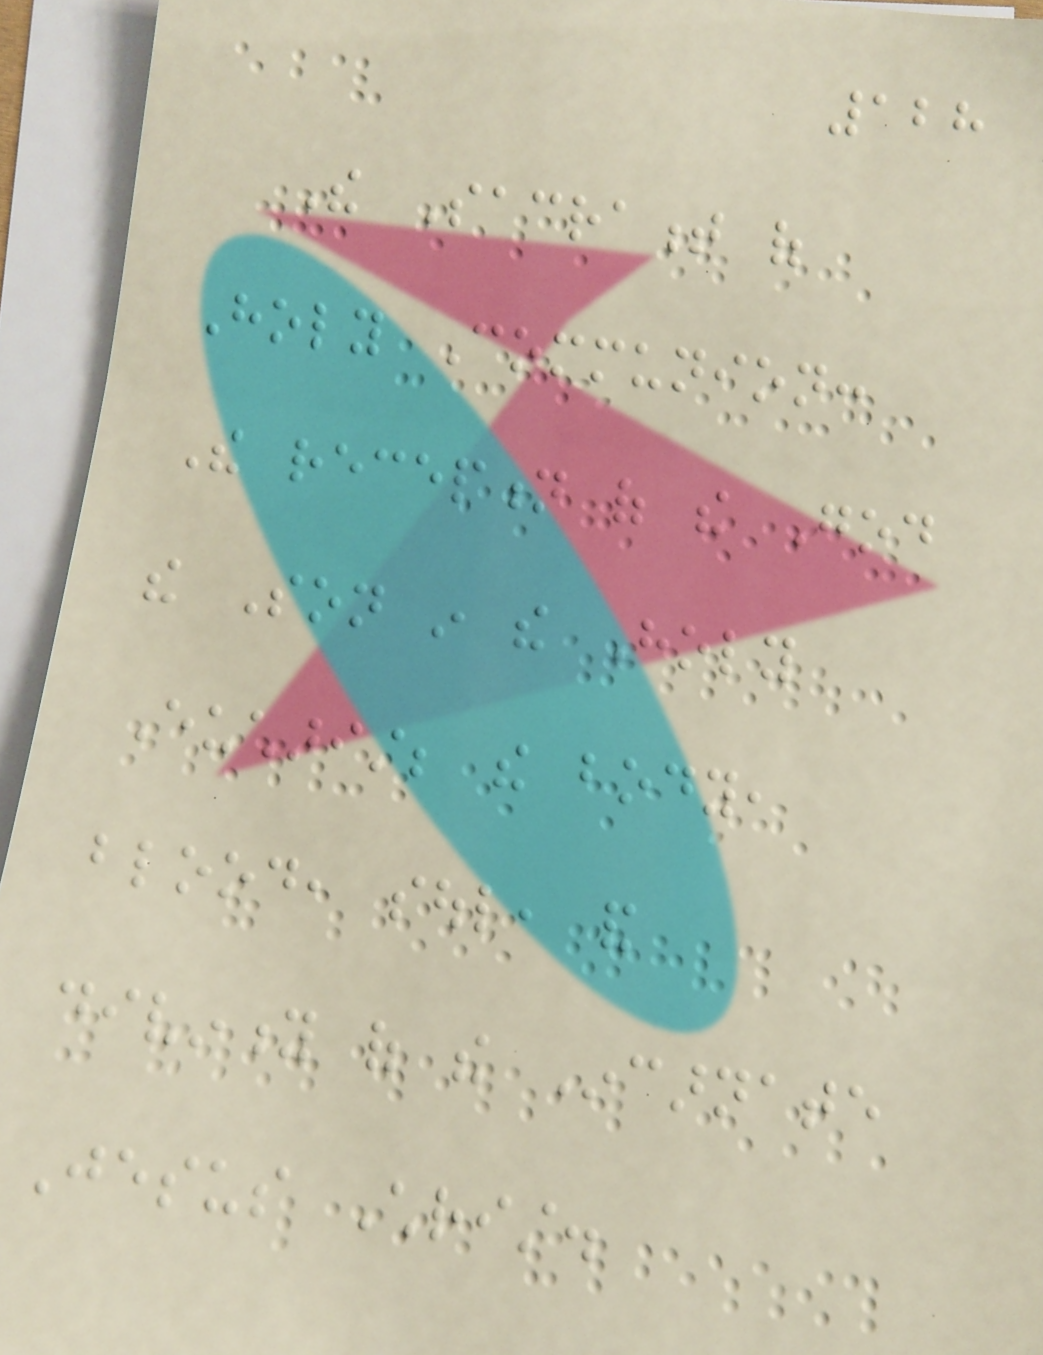128
The Sacrament of
Holy Communion:
The reception of the God
the Son in the Holy
Eucharist; the body,
blood, soul, and
divinity of the Incarnate
Jesus Christ.
